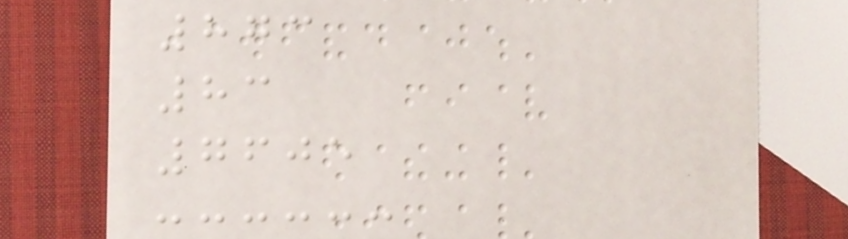873
83
7605
